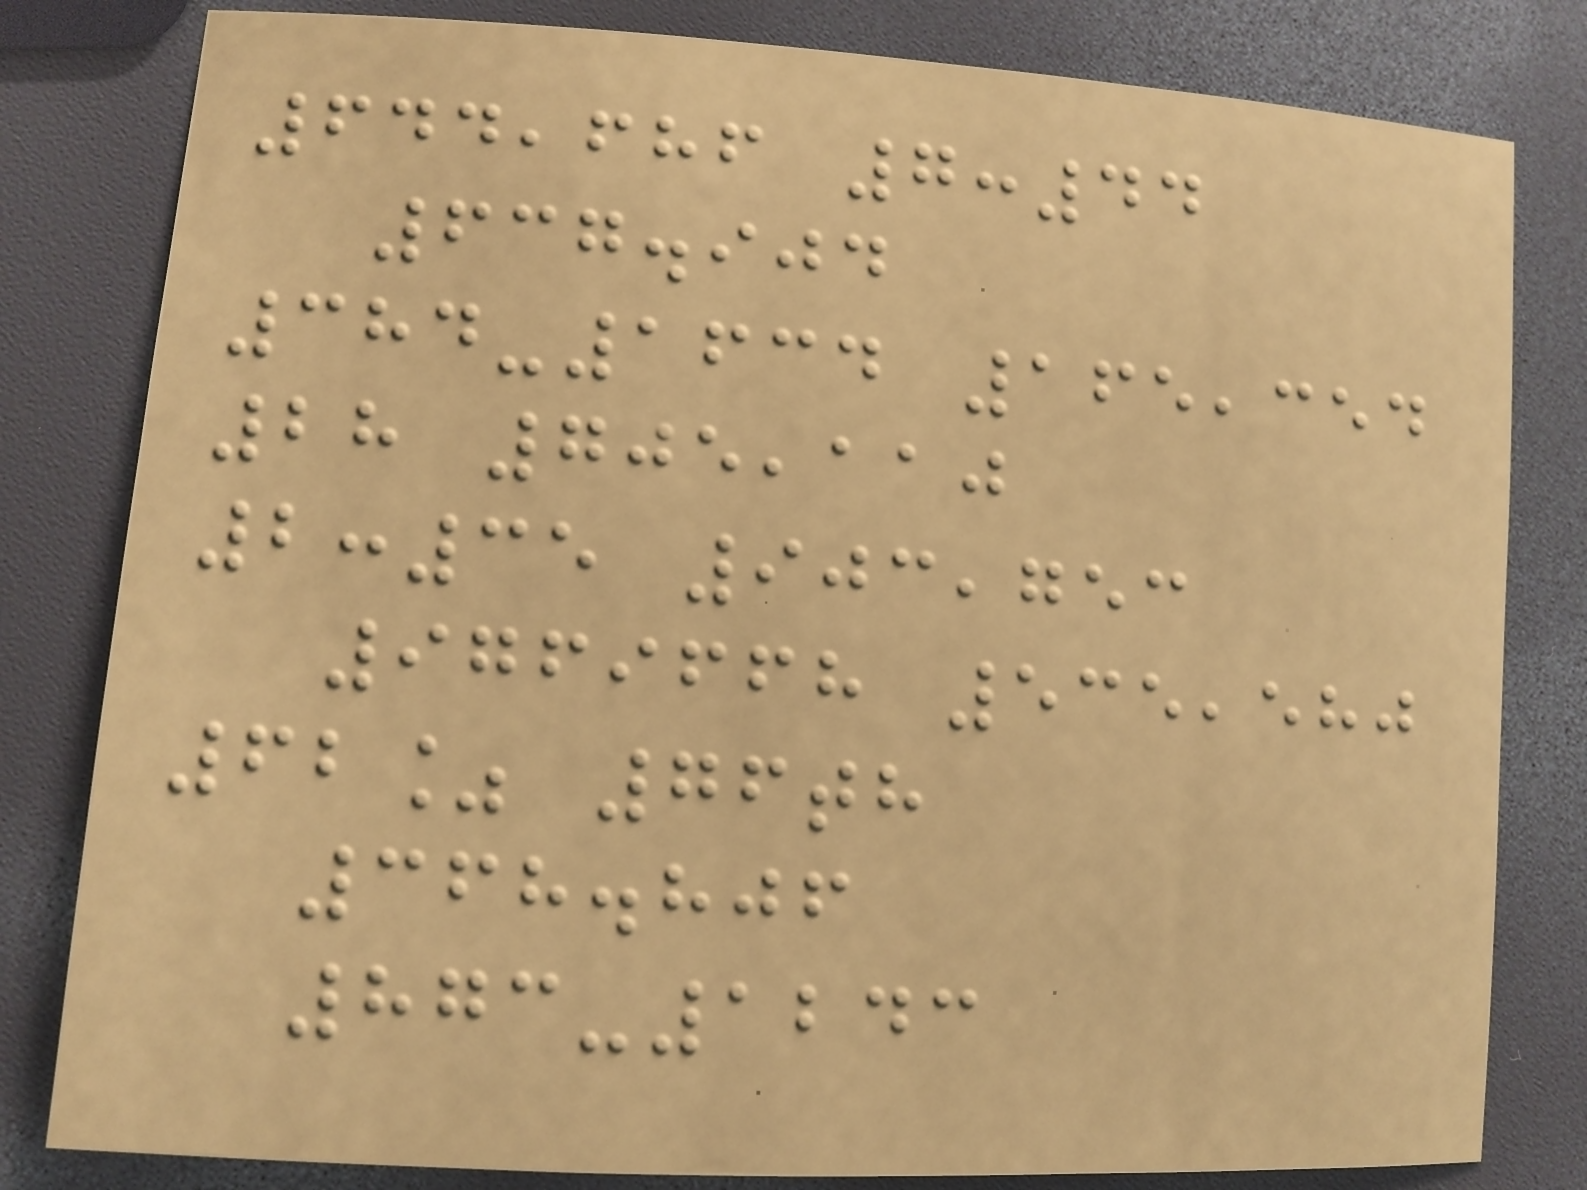644,686 7:44
637.904
384-1634 165,354
28 705,110
2:35 903,753
9769668 535,580
62% 76th
368.806
873-1243
